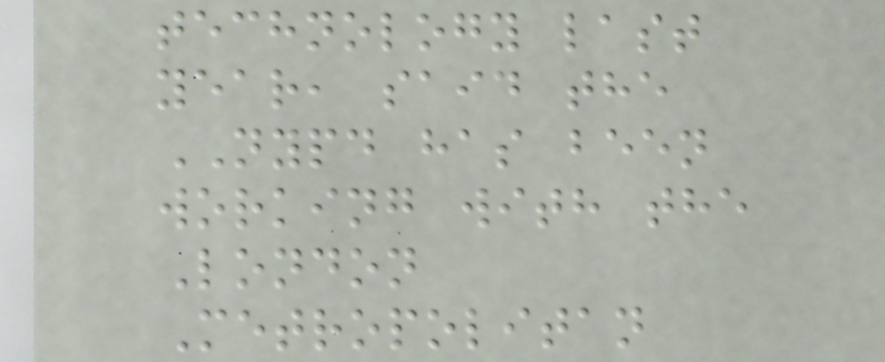technology last
year, said the
NYPD has been
working with the
London
Metropolitan
